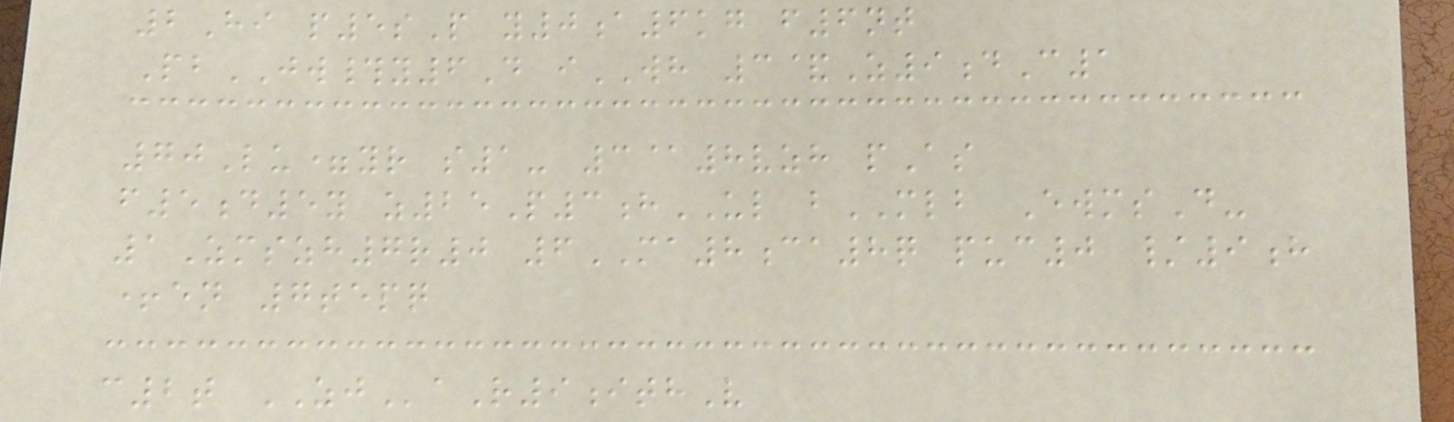2Hi p5sP y0a6kg f6nt
PbJW#y6D iWH 3&Z9dC1
70Lu=yr s1- 3@8vzh pAs
f5d5y z25P3hUL bMLB EwmsD-
1Zmszh7r0 6MA8ca8q puc0 /9h
+en 7tepq
c2t ZJaR9ithV
